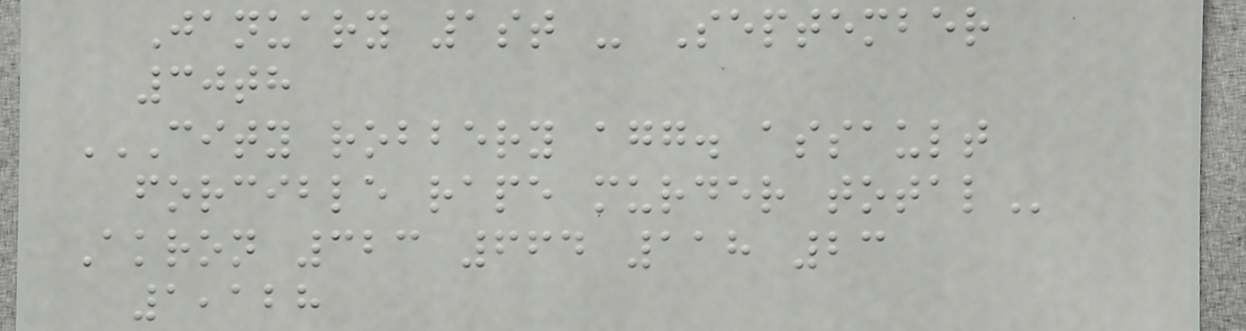January 1st - September
30th
CITY ROBBERY AGG. ASSAULT
FORCIBLE RAPE MURDER TOTAL
Akron 323 664 118 23
1,128
